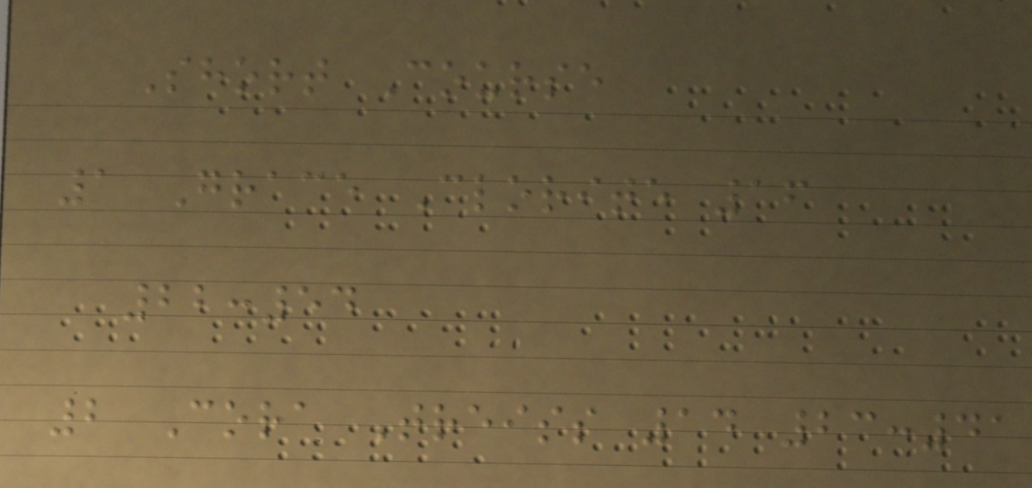Short Course
1 Grace Clorite 16
22:54
2 Cora Treiss 14 23:41
